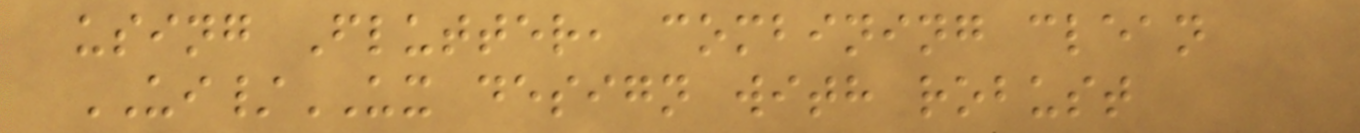using Flutter, combining clean
UI/UX design with robust
